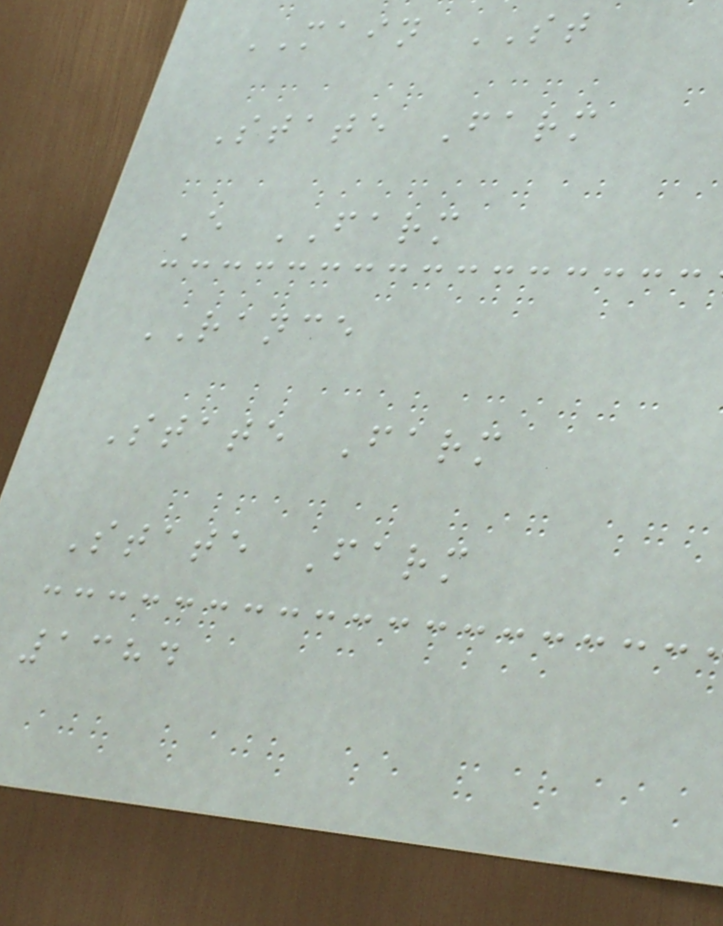MAIN ST
State Farm
E FARM
RANCE
State Farm
State Farm
1384
